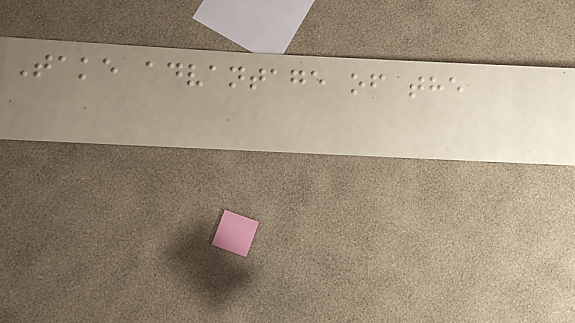Take advantage of the
